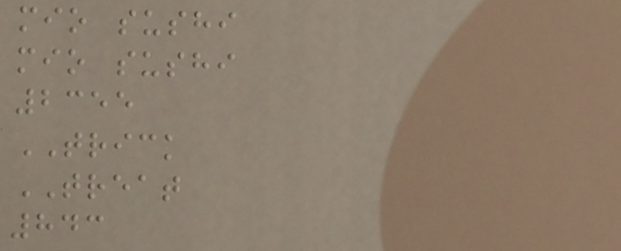mio sushi
mio sushi
2355
TRICK
TREAT
843
